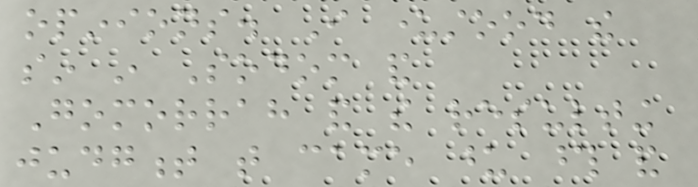opinions. I understood the
sin in Sodom and
Gomorrah and the resulting
judgment that came upon those and
